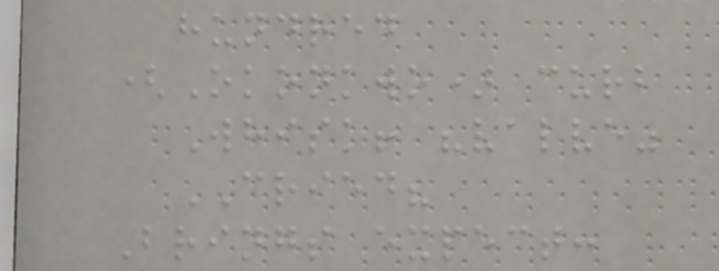hundred
(Okonkwo) curb
Whisk! "valve"
CRIED?
Brings expect:
